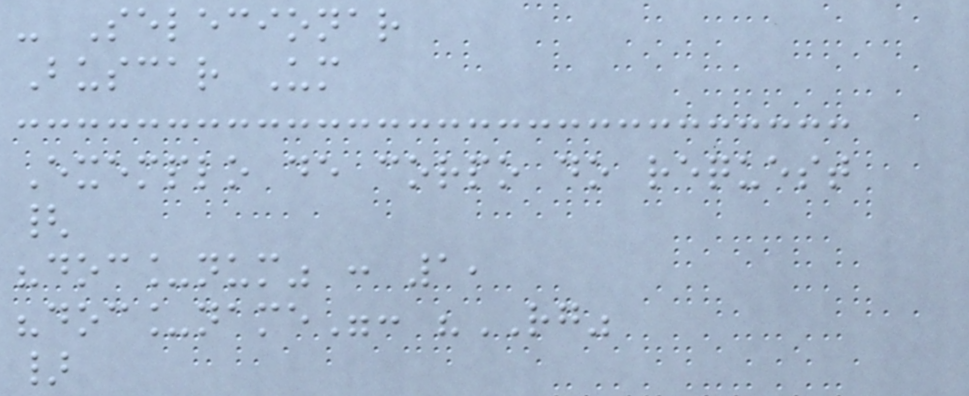- Selecionar
Buscar Um
Exemplo de corpo do request
{
"doc_num" : 1,
"doc_name": "RG"
}
